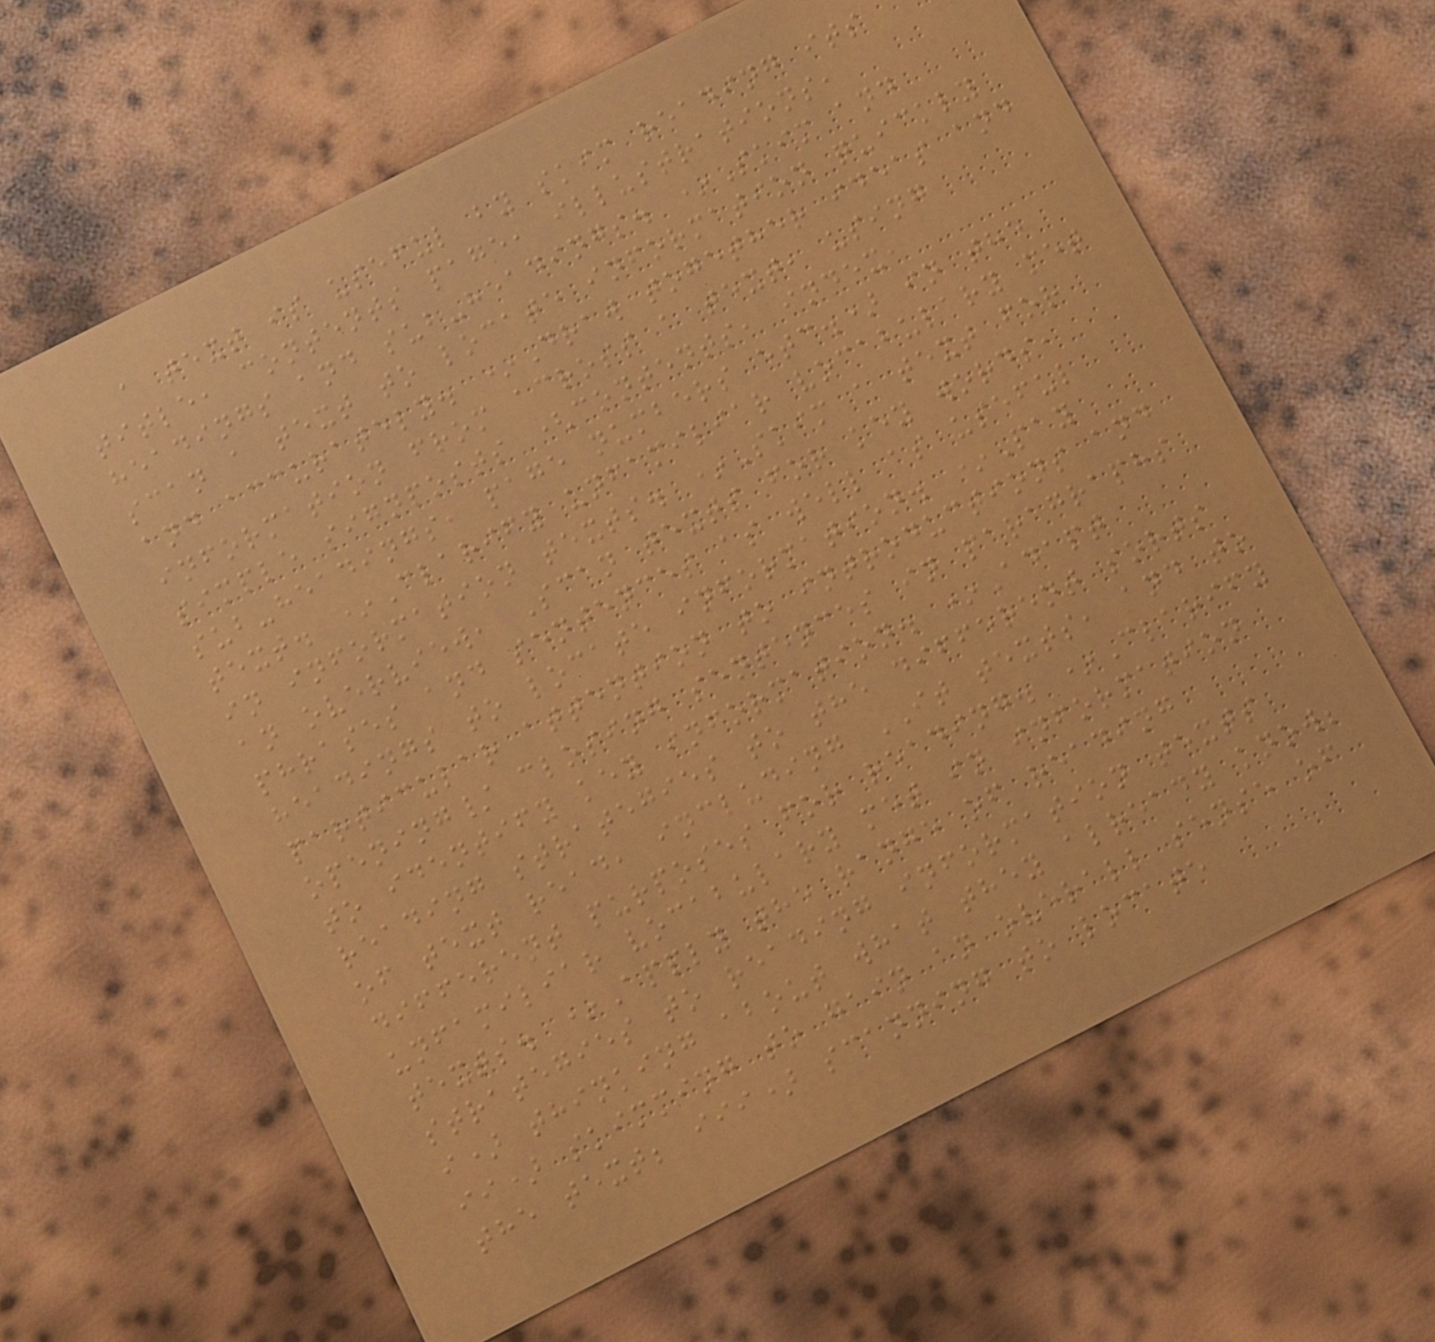a text is useful by skim reading its
title, contents page, illustrations,
headings and sub-headings. *Skim and
scan a text to locate information quickly
and accurately. *Draw together ideas and
information from across a text, using
simple signposts (contents, index,
sub-headings, page numbers etc.) in the
text. *Clarify unfamiliar vocabulary met
in information texts. *Skim a text for
an overview, Scan texts for key words,
phrases and sentences as well as useful
headings to locate information. *Pay
particular attention to introductions and
opening/ closing sentences in paragraphs
to identify key information. *Adapt
reading strategies to the different sorts
of text read, including IT texts, and to
different purposes for reading. *Clarify
unfamiliar vocabulary met in information
texts. *Apply the range of reading
strategies to reading information texts
i) thinking about what they already know;
ii) skimming to gain an overall sense of
the text; iii) scanning to locate
